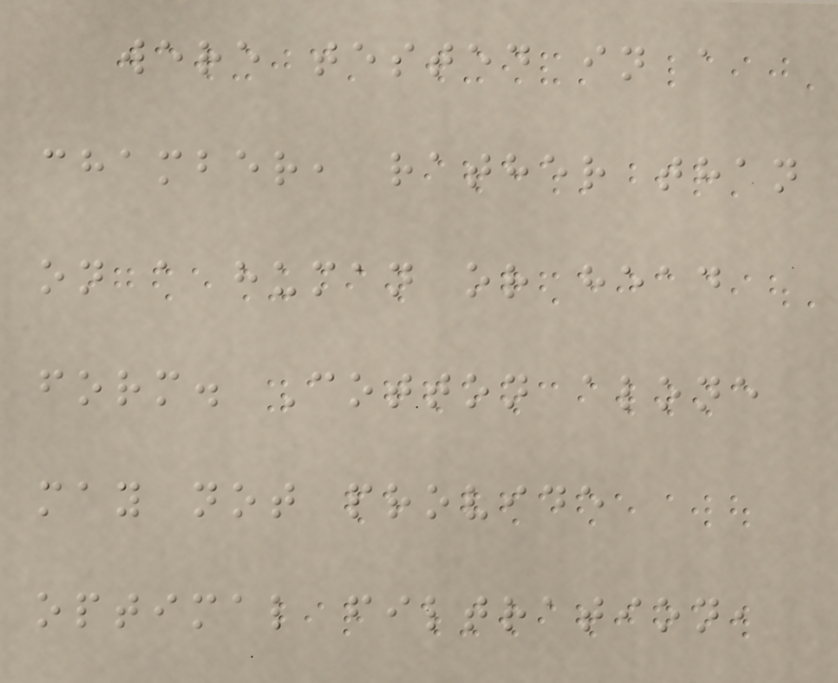were tested in a
chamber, rather than
on a human or head
form. Cotton alone
may not provide
optimal filtration,
